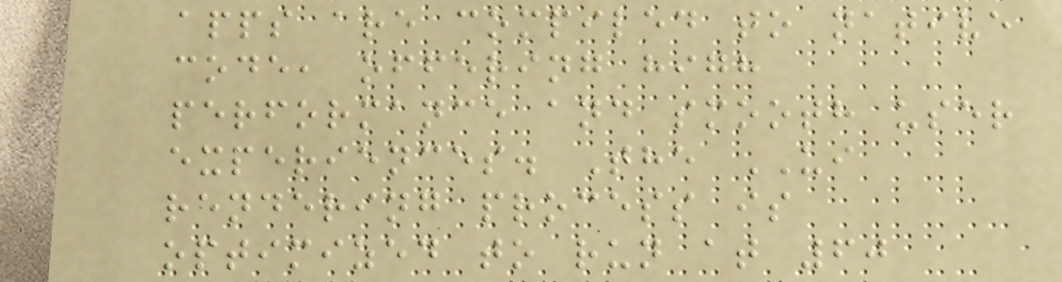apps are compiled to native
code, offering high
performance and smooth user
experiences. The UI
rendering process is
optimized to run at 60
